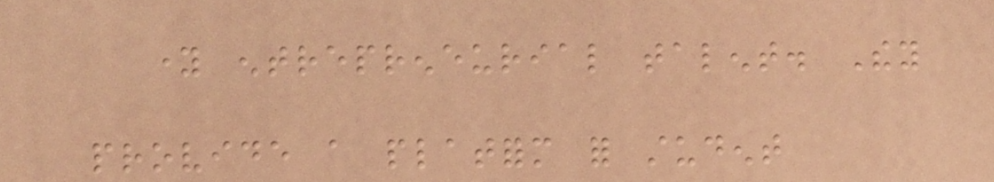young entrepreneurial talent. They
provide a platform for student
